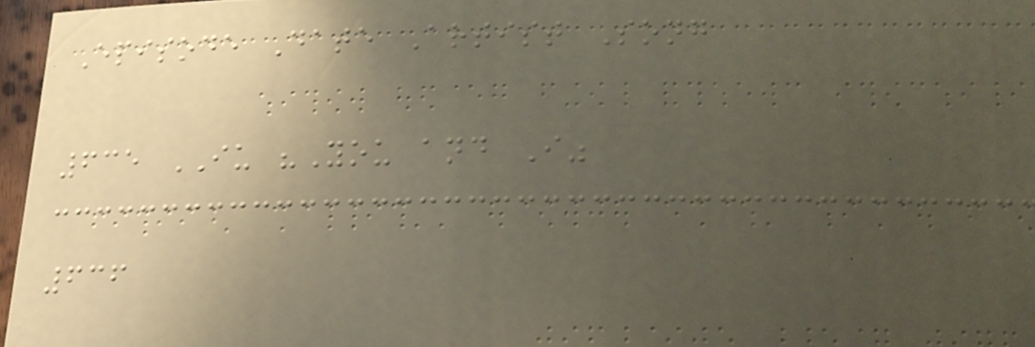Episode Date Artist Song
635 IU "You and I"
636
